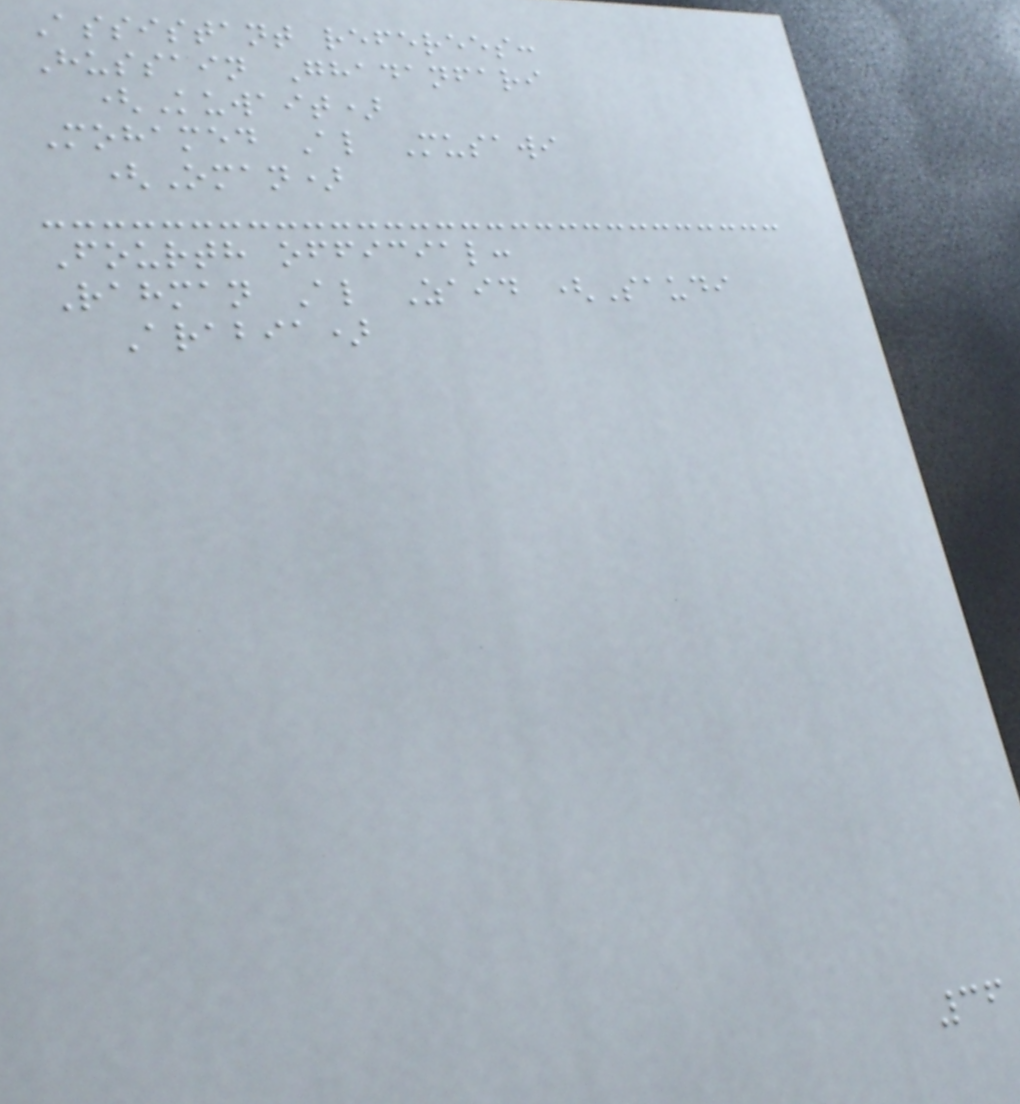Assistant referees:
Hussain Ghadanfari
(Kuwait)
Mohamed Al Musawi
(Oman)
Fourth official:
Rahman Al Zaid (Saudi
Arabia)
36
